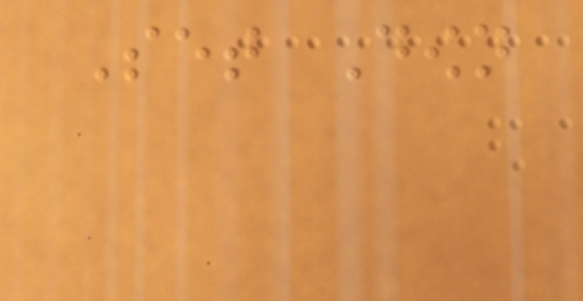Set Down
